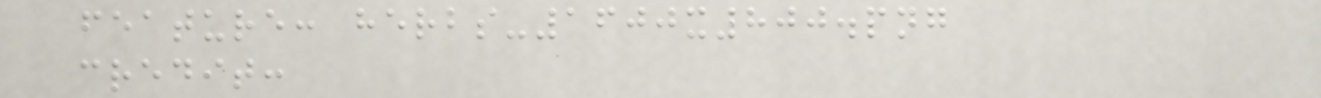feature: herbs-1600x800.png
credit:
